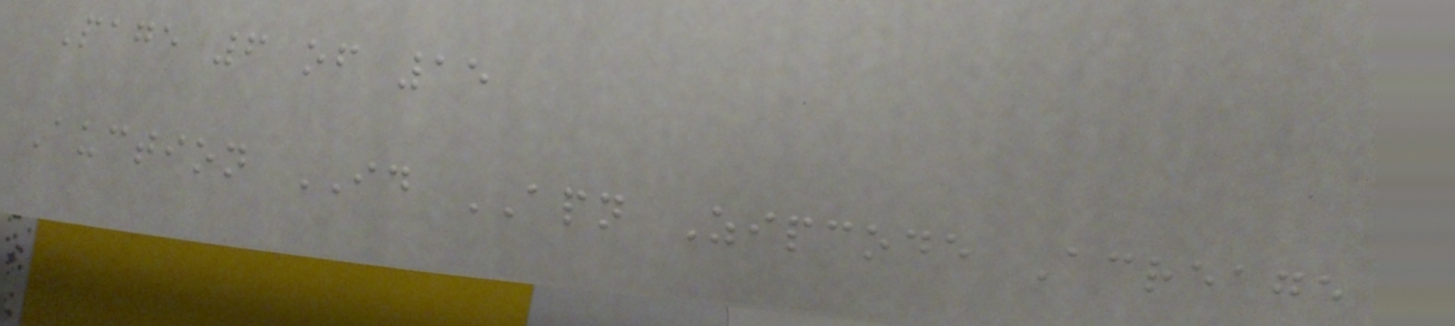Page 6 of 15
Auction ID APN Zipcode Acreage
